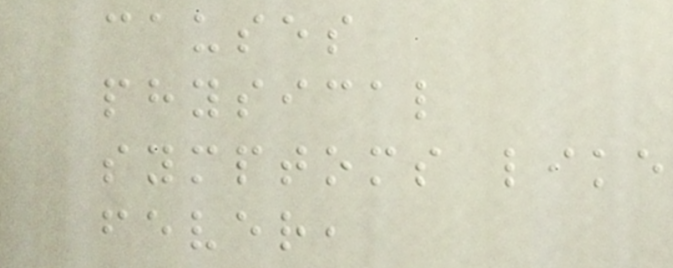causes
physical
symptoms like
fever,
